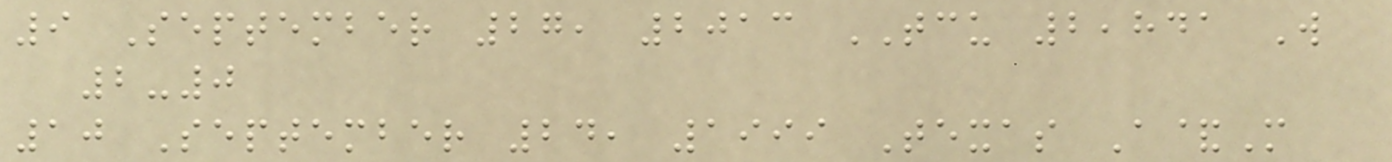9 September 27, 2013 TCU 2,841 W
2-0
10 September 24, 1999 Texas A&M
